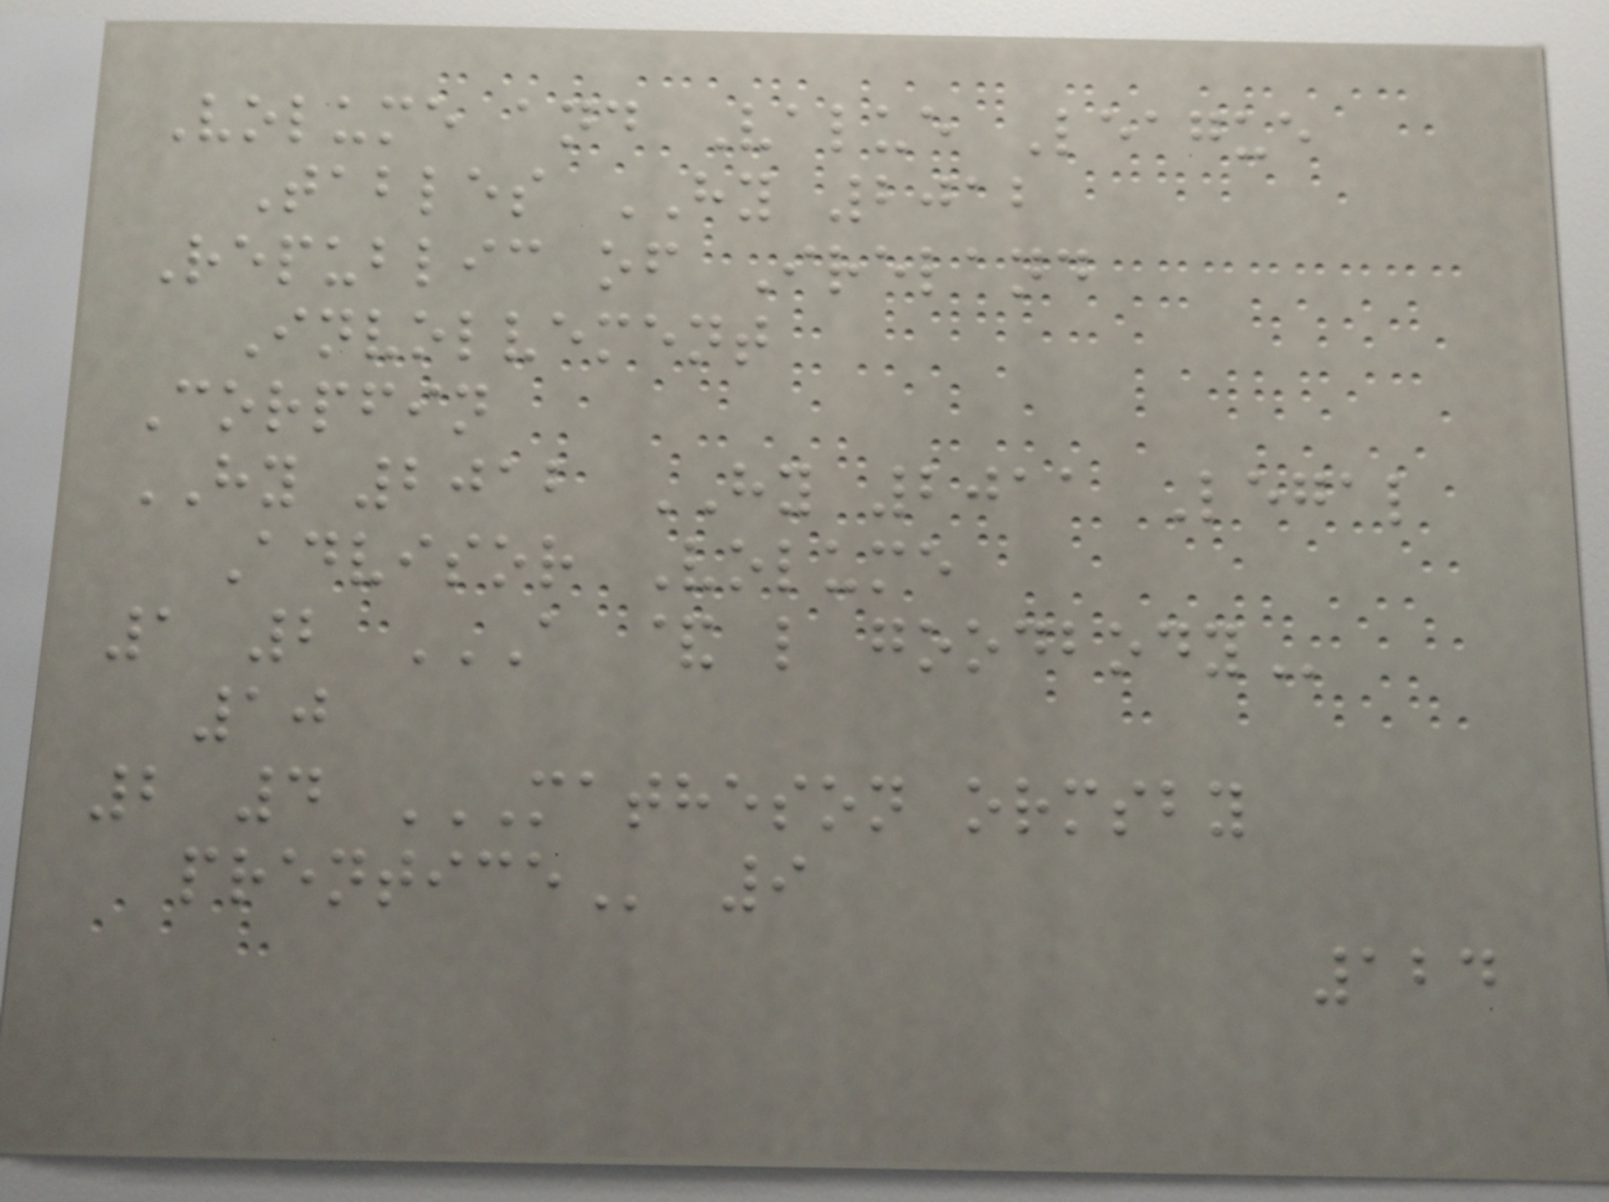Volume and Value League
Tables HY 2012
Republic of Ireland
Involvement
Corpfin
HY 2012 HY 2011 Legal
Advisor Volume
1 2 A & L GOODBODY
10
2 4 MATHESON ORMSBY
PRENTICE 9
124
